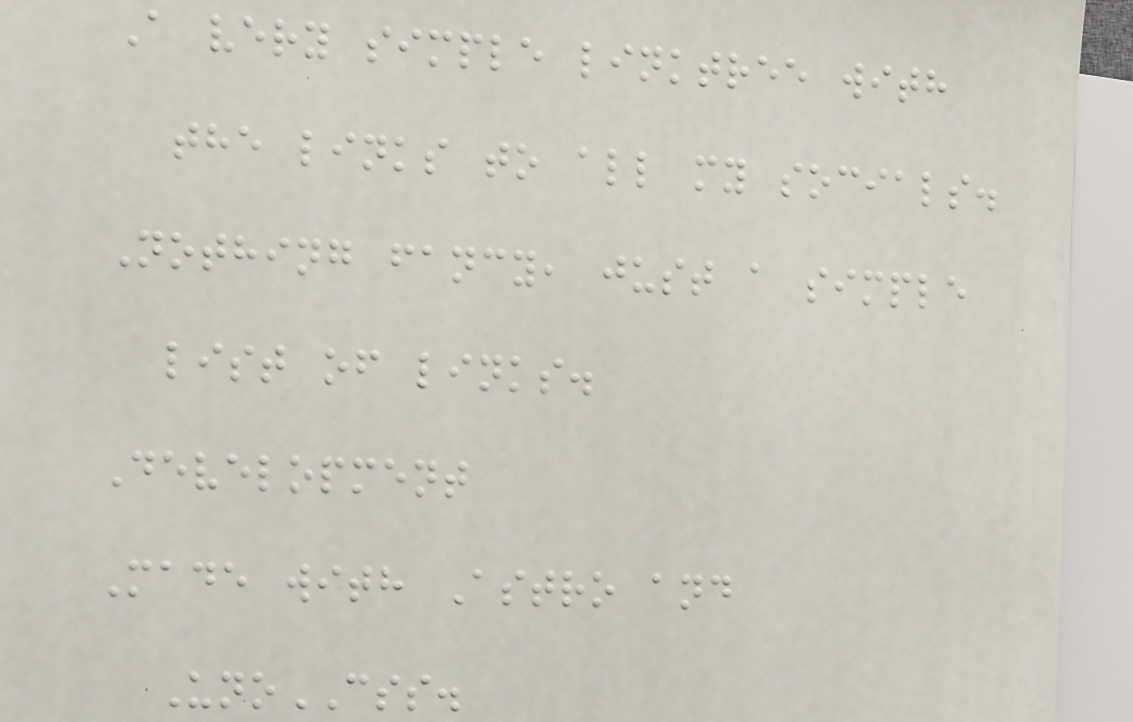A very simple linktree with
the links to all my socials.
Nothing fancy, just a simple
list of links.
Development
Made with Astro and
UnoCSS.
